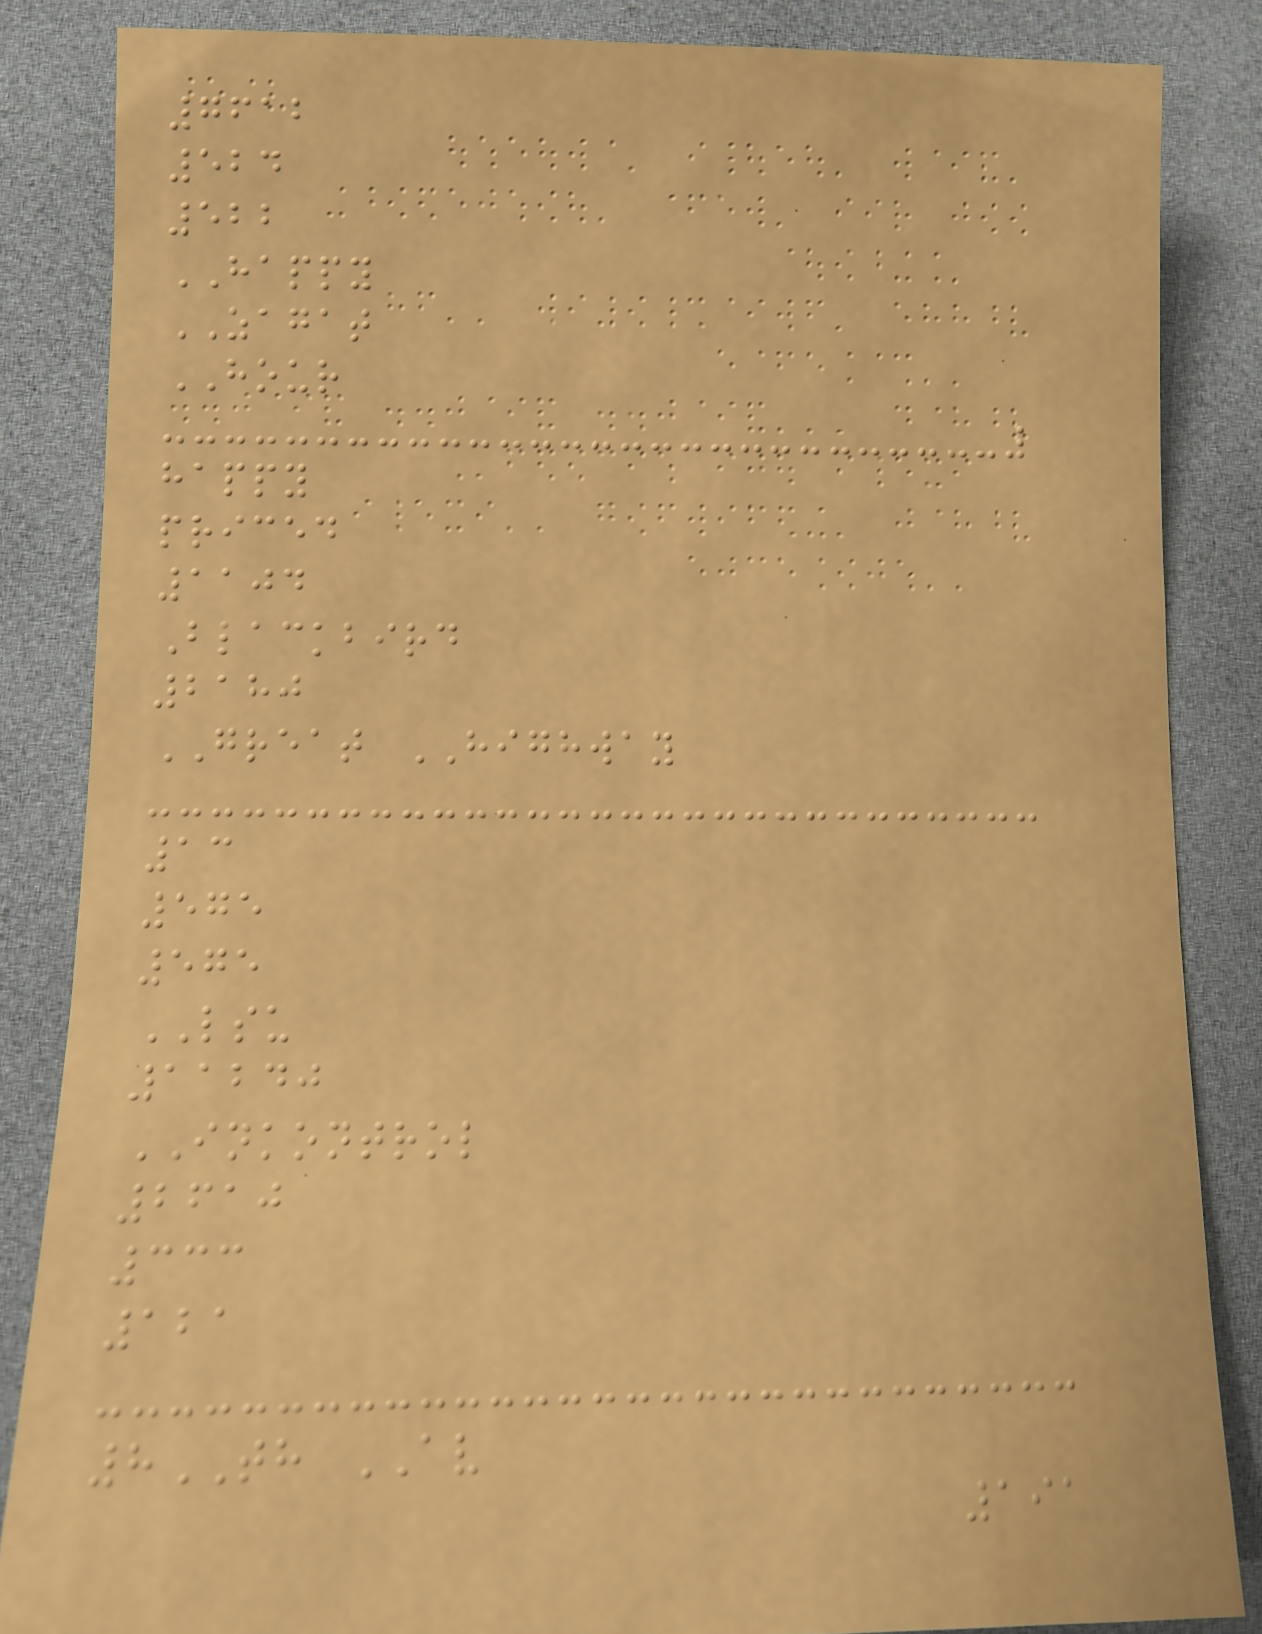7612
524
522
HAPPY
ZAGAT
HOUR
happy
priced
1104
Blackbird
2180
GREAT HIGHWAY
13
575
575
LSU
11240
INKONTROL
2610
333
121
8TH AV
191
